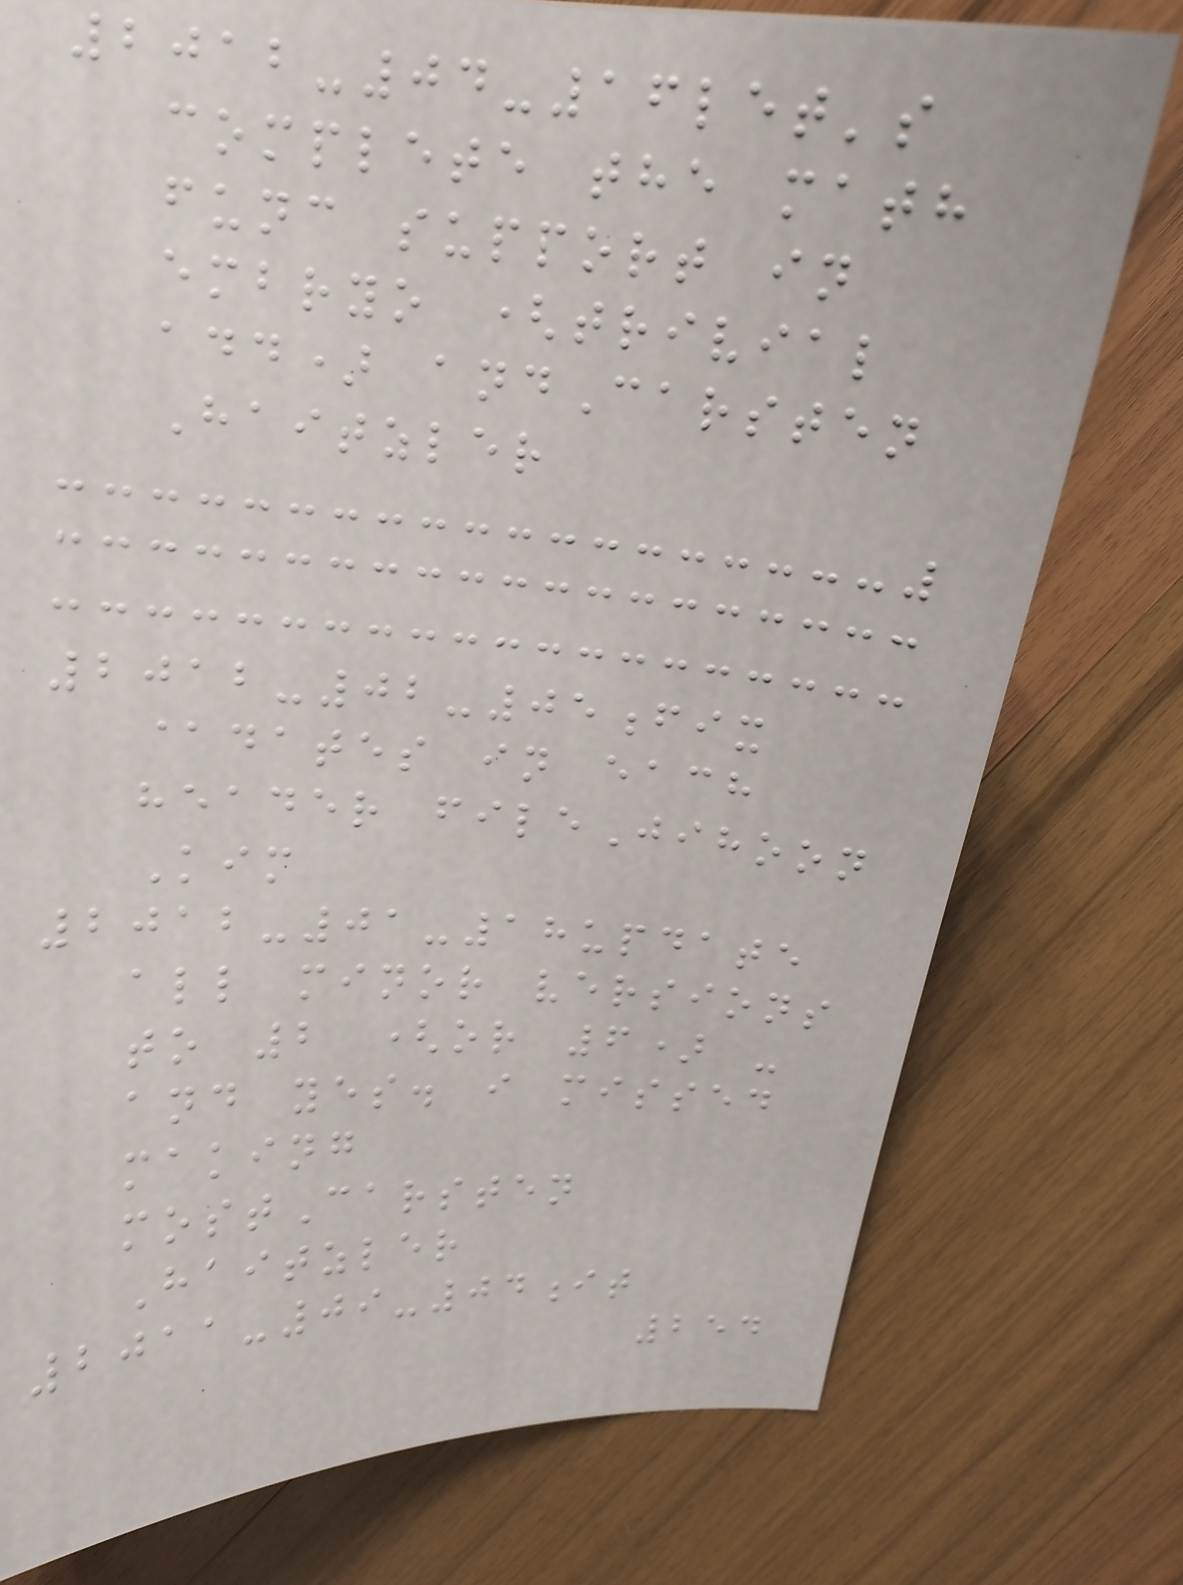2012-04-16let's
complete the math
func support in
embryo (trivial
add) andCarsten
Haitzler
2012-02-05fix
@dates in each
header fileJihoon
Kim
2012-01-18update
all minor versions
to 2 (or 6) -
and yes. i missed
making
mostCarsten
Haitzler
2011-09-04it
254
